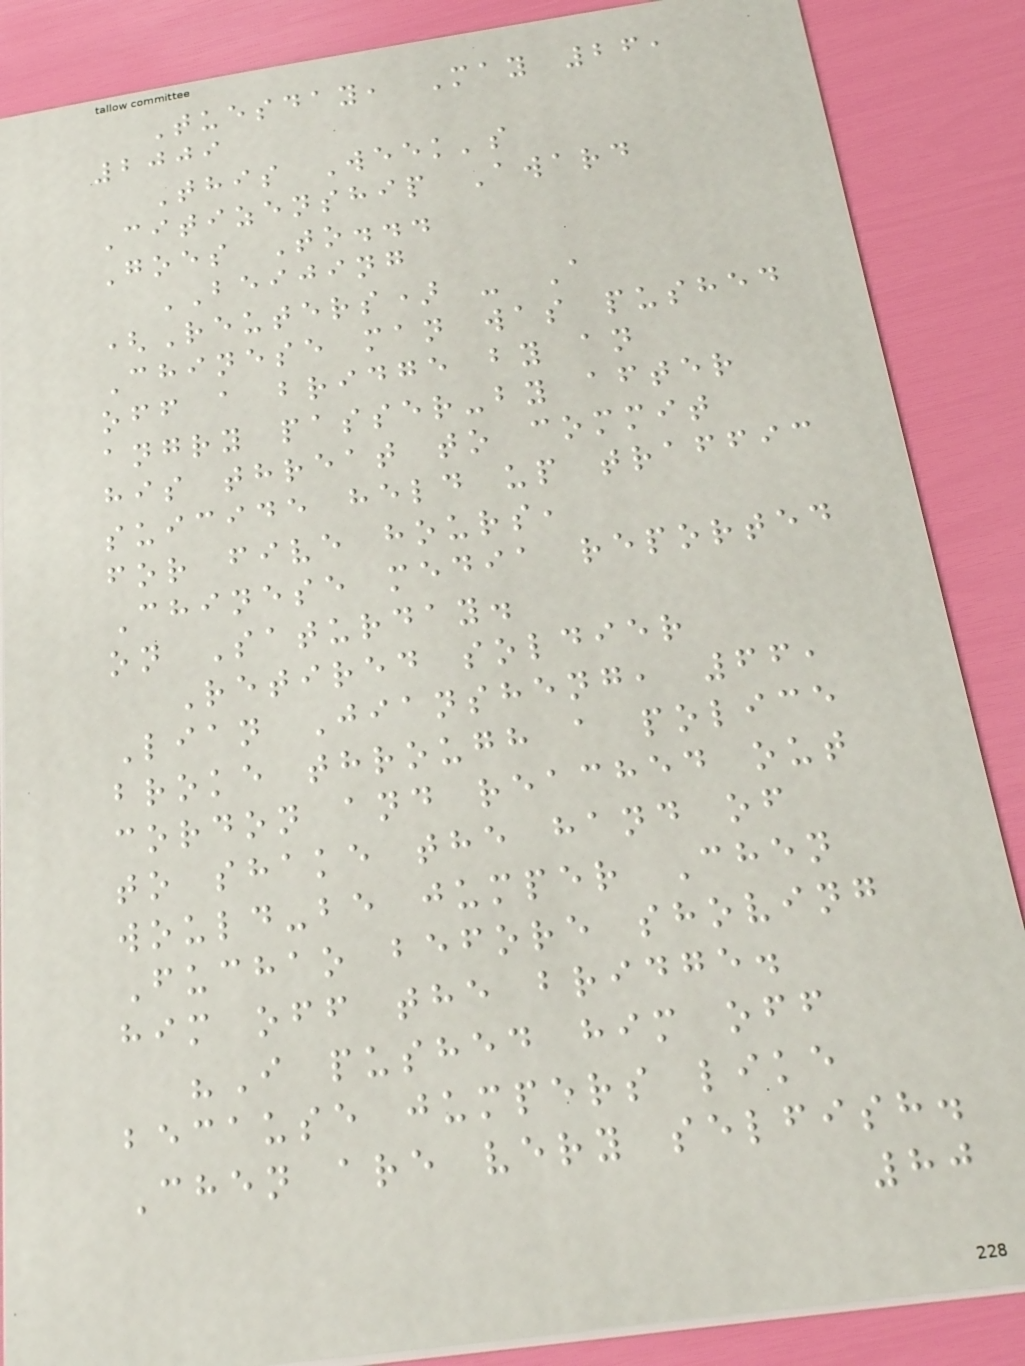Tuesday, May 26,
2009
This Week's
Citizenship Award
Goes To...
BEIJING
(Reuters) - A
Chinese man was pushed
off a bridge by an
angry passer-by after
his threat to commit
suicide held up traffic
for five hours,
Chinese media reported
on Saturday.
Retired soldier
Lian Jiansheng, 66,
broke through a police
cordon and reached out
to shake the hand of
would-be jumper Chen
Fuchao before shoving
him off the bridge.
"I pushed him off
because jumpers like
Chen are very selfish.
80
